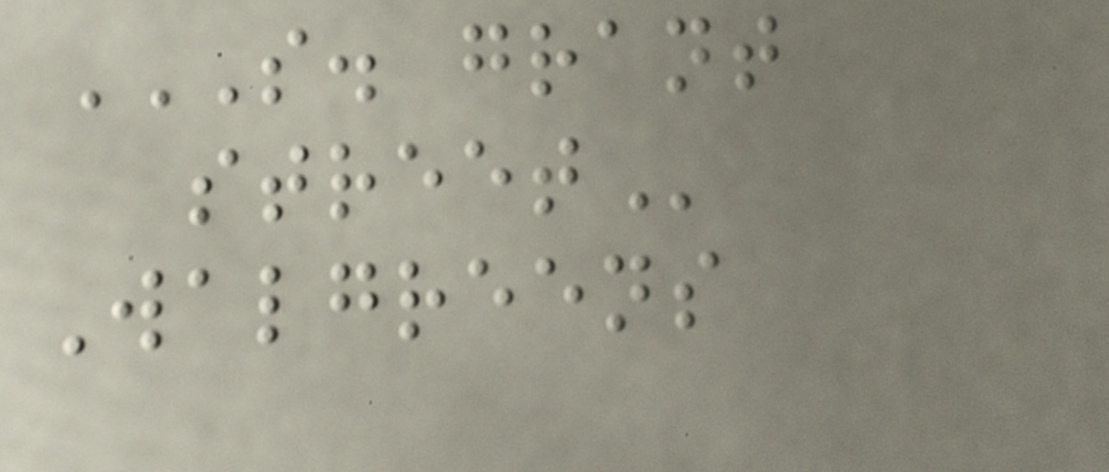S. GRANT
STREET
Walgreens
